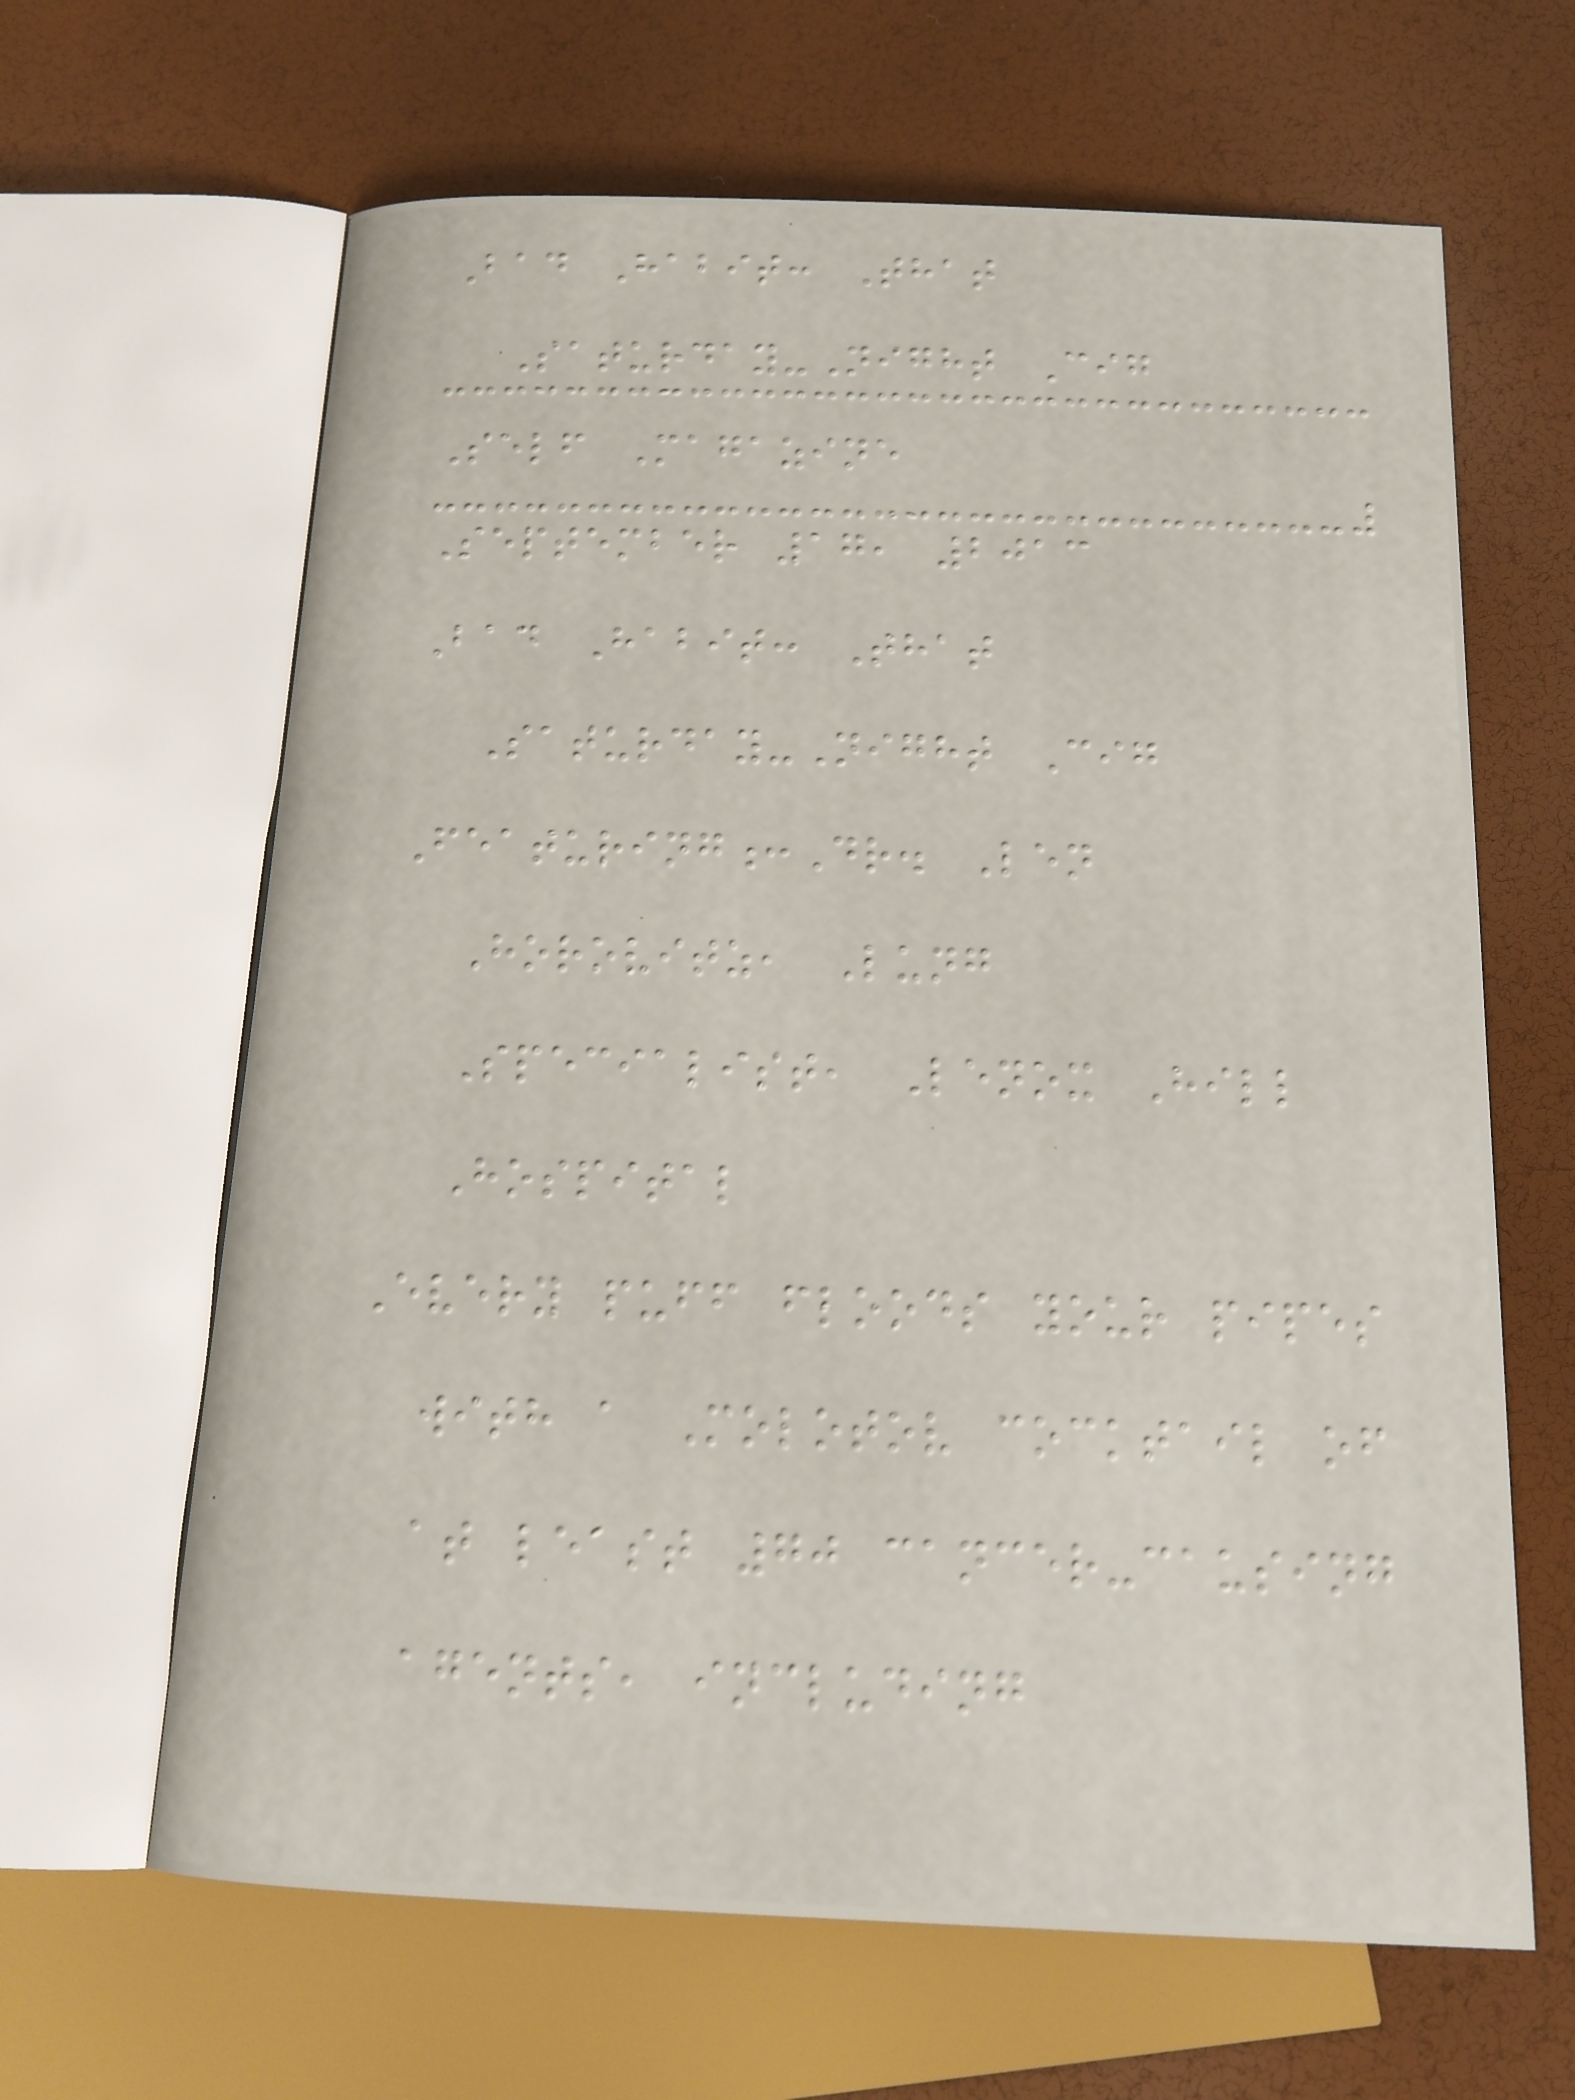Bad Habit: That
Saturday-Night Cig
Self Magazine
September 17, 2013
Bad Habit: That
Saturday-Night Cig
Featuring:Dr. Len
Horovitz, Lung
Specialist, Lenox Hill
Hospital
Every puff floods your pipes
with a Molotov cocktail of
at least 70 cancer-causing
agents, including
